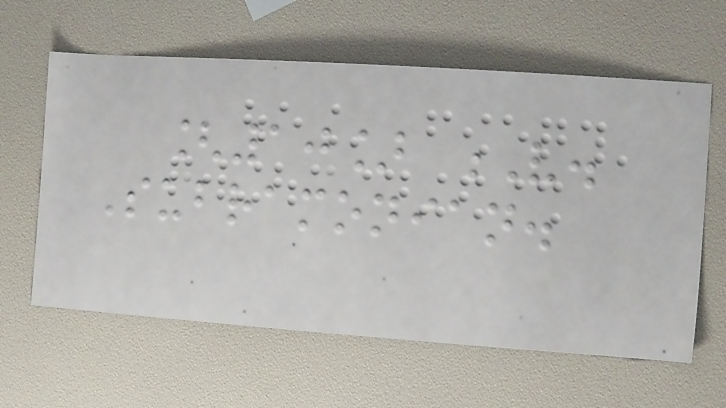[10] V.
Subramonian.
